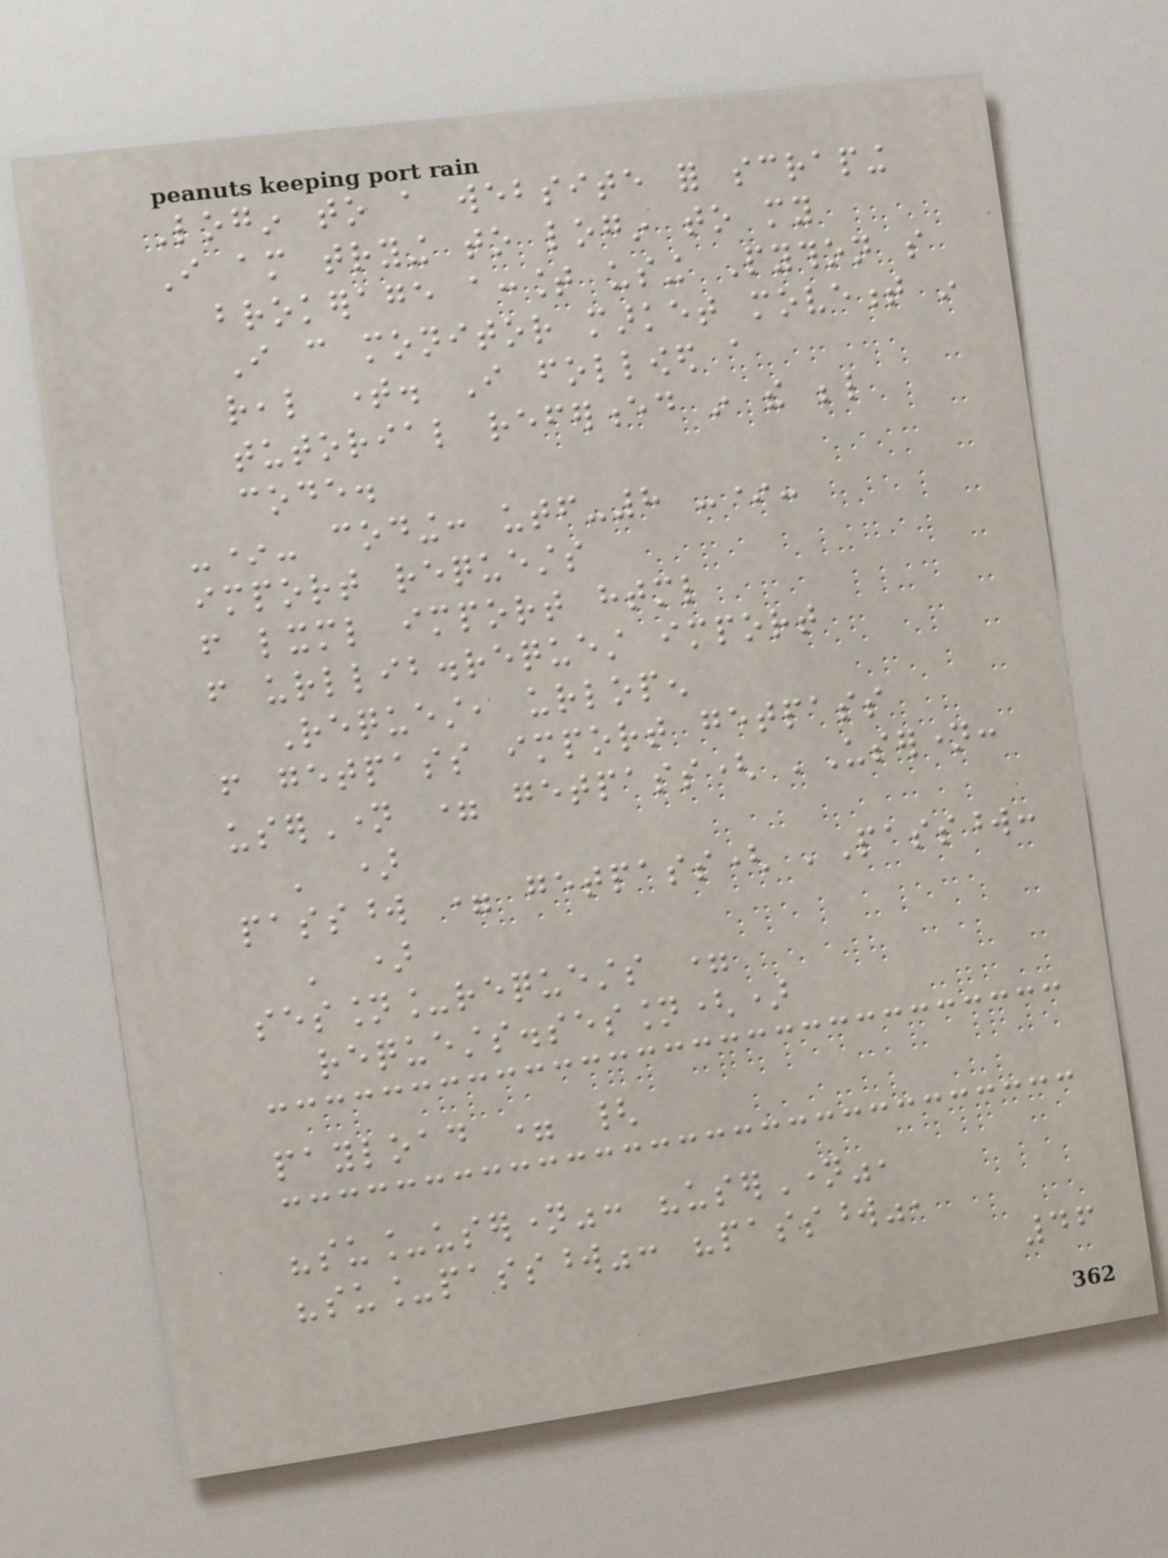Login to a website for scraping
I am trying to login to my
brokerage account using Python so
I can monitor market movement in
real time. I followed a
tutorial referenced in the below
code.
-*- coding: utf-8 -*-
import requests
from lxml import html
from urllib.request import
Request, urlopen
from getpass import getpass
userName = getpass( 'Username:
' )
password = getpass( 'Password:
' )
session_requests =
requests.session()
payload = {
"su_username": "userName",
"su_password": "password",
46
